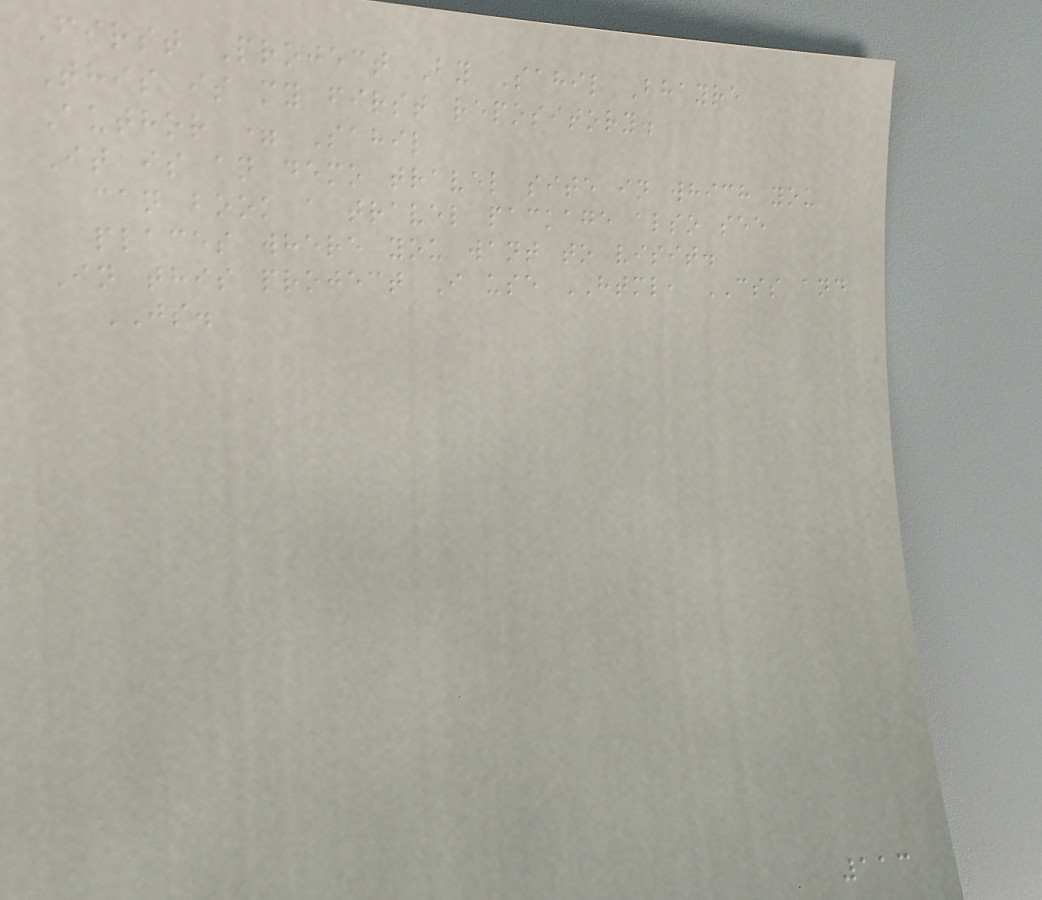First Project By Sahil Bhayre
This is my first repository.
Author = Sahil
It is an demo travel site in which you
can book a travel package also see
places where you want to visit.
In this project I use HTML, CSS and
JS.
113
